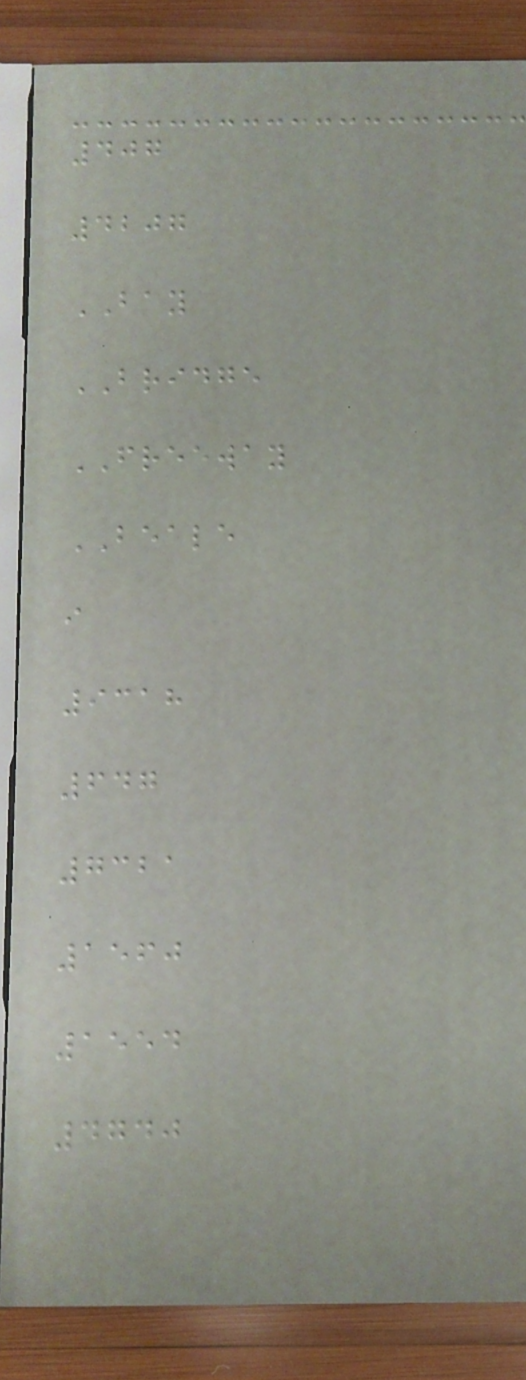407
4207
BAY
BRIDGE
FREEWAY
BEALE
i
9318
647
7321
1560
1554
4740
